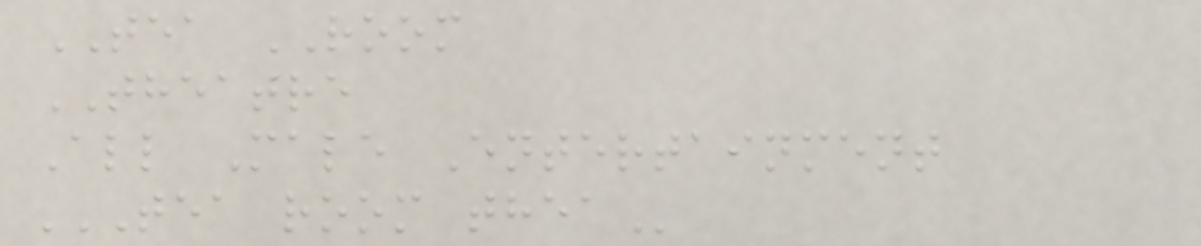TEA ROOM
THEATRE
All Male Entertainment
TEA ROOM THEA
